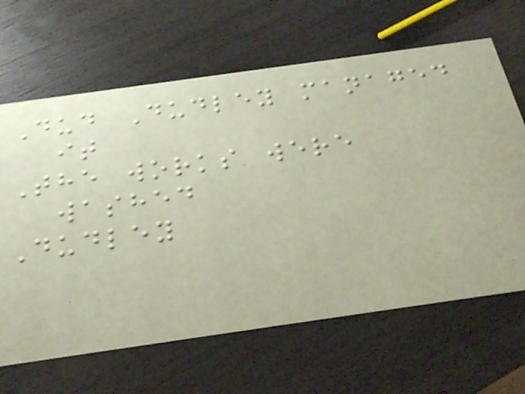Dud Dudley managed
it
The works were
washed
Dudley
